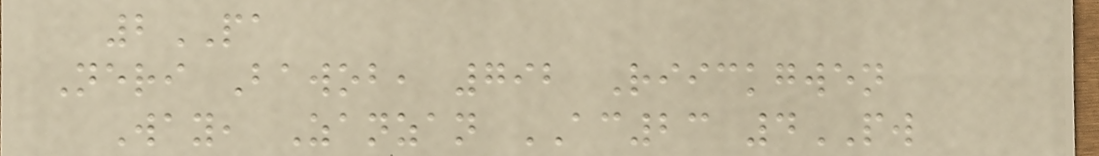2PA
Neri Bawob, 792 Riickgwen
Way, Zanzan AC23 4PW
